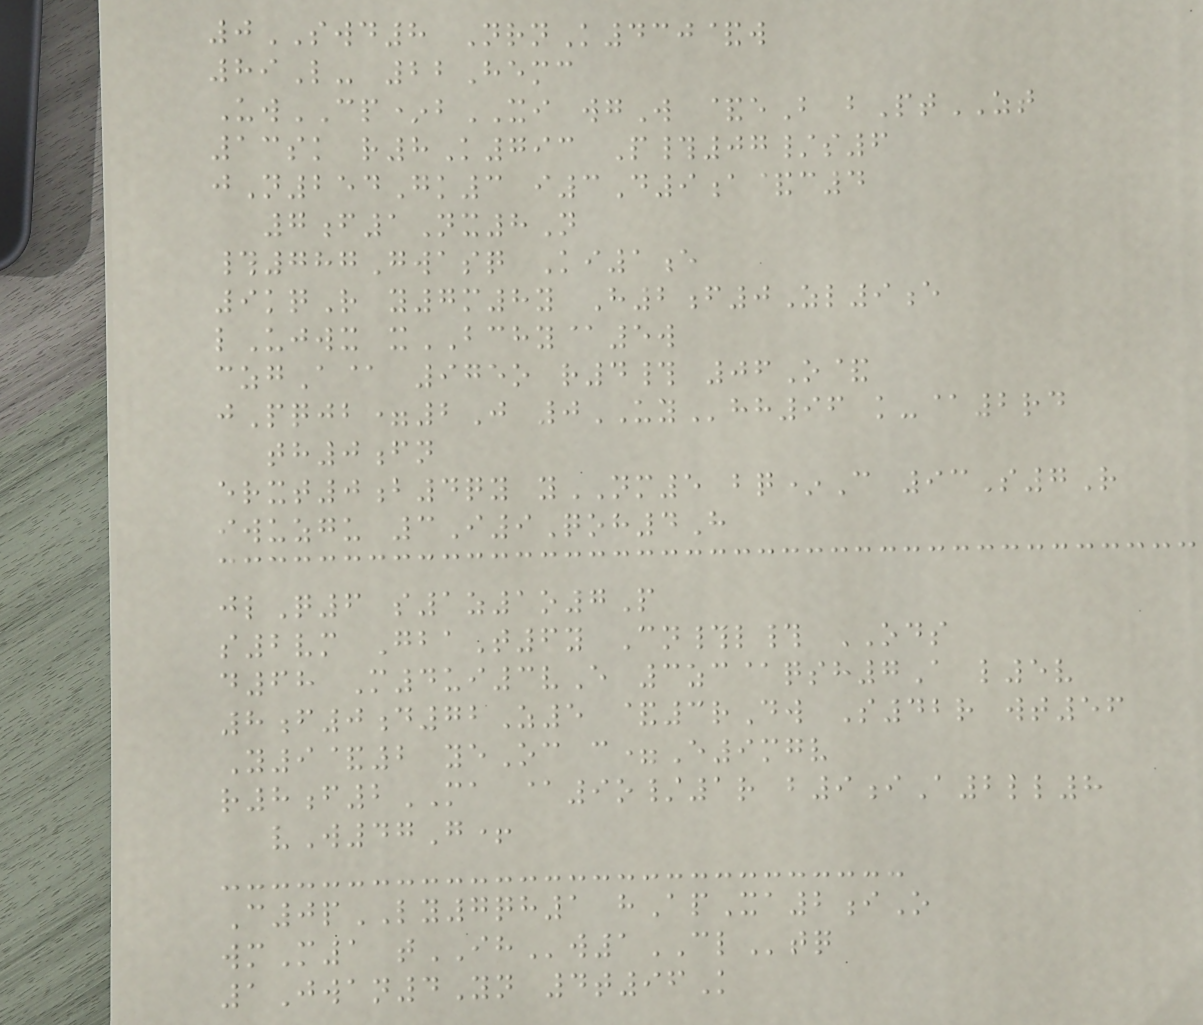0SWD8 NrnK430&w
89L- 22Hemc
UwCP*bXI wgW &eB bPtZT
13sk r8K793 P#07/s6
jN254Gk3 i3D9a&c4
7f1Nx8N
#787Gwasq Ki1e
9kqR y7m8y H2f0Zl9e
lUjwx xBCHY@5w
czgA@ 975o r4# 06O&
jPqjb=2J 0UYhh96 k-@2rd
th0fn
erxt0b4qy yNM5 bq*C 93S7R
iwuzgu 3I9Qoh4H
jlQ6 s1z1o7P
s2vm GbaT6y Cn#l# ODS
d68 M4ui3vE 3zc@qsh7A l5v
8f0d72Z5 &3rDw S42r wt56
Y9&2 yeOc c=E9mgv
r8f2MA @9o/1r b9iA2ll8
vW47G+
C0pLY7qh1 hApXa2iO
wmM1 tIHw1CLtq
1Jwan4Yn 4t96K
